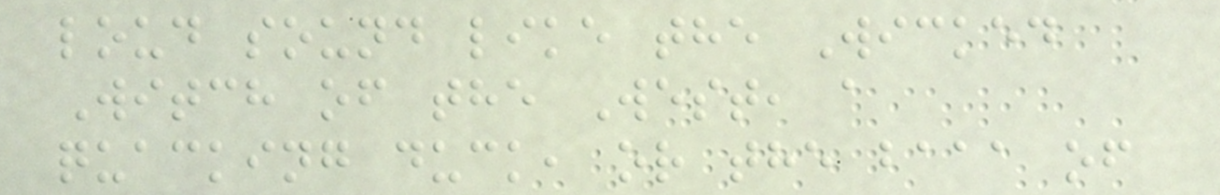loud sound like the Wicked
Witch of the West, a
quacking duck, or the baaa of
